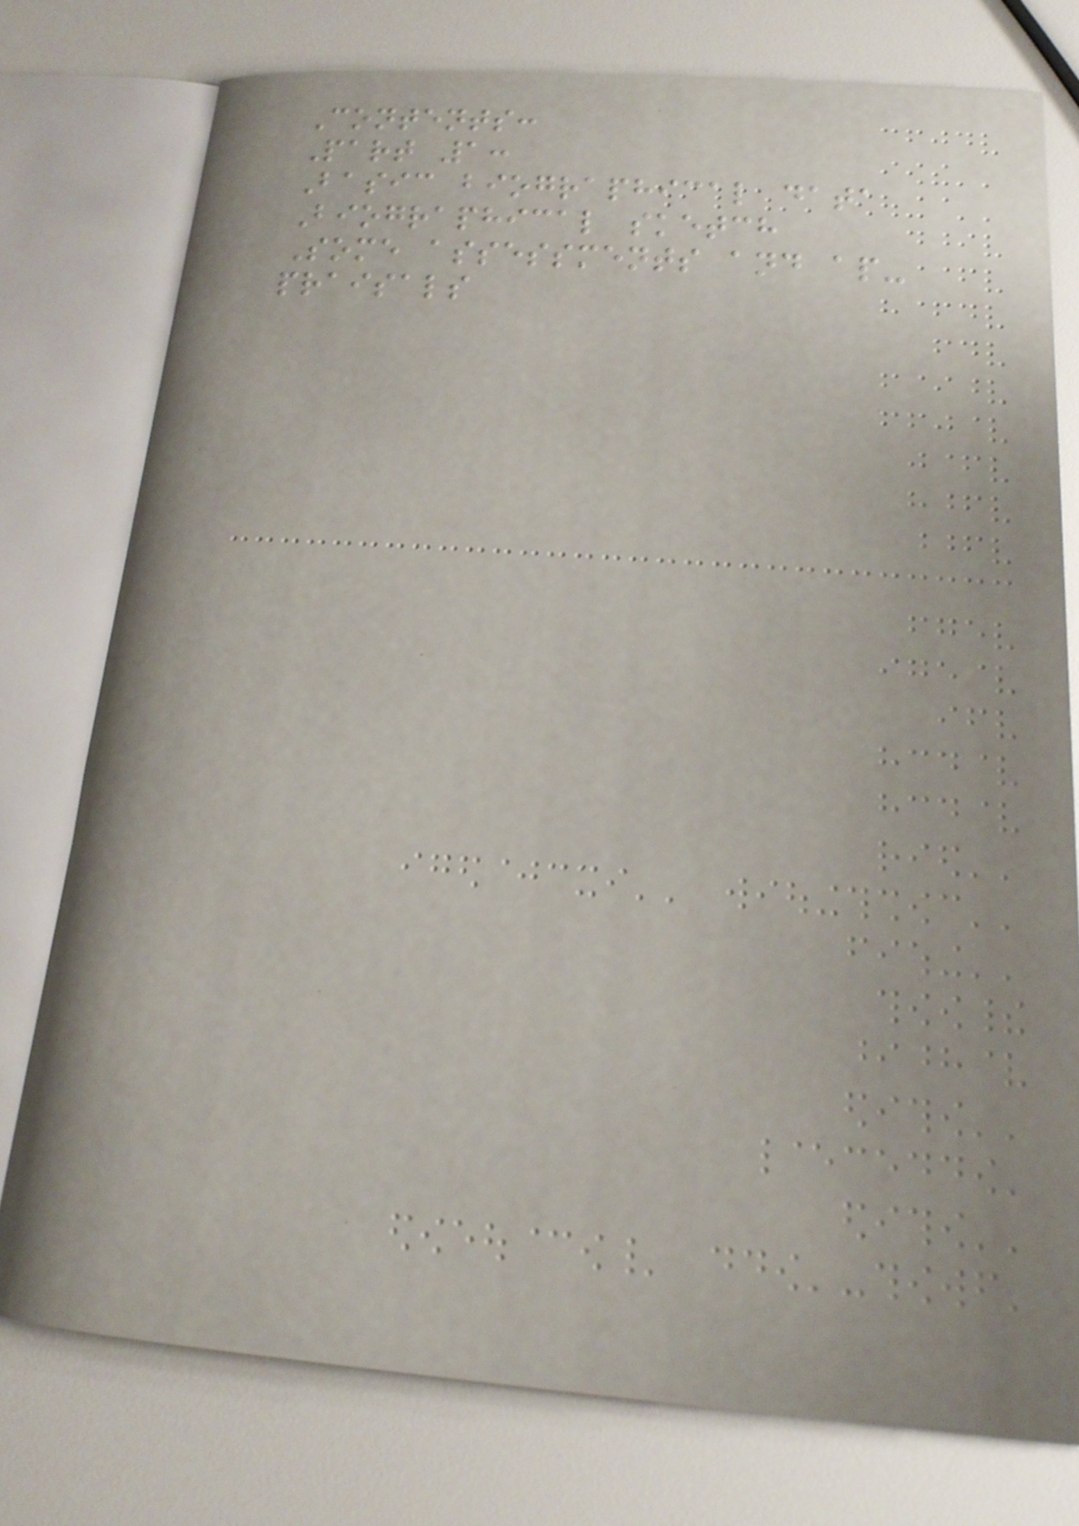Contents:
Part 1:
Basic biographical data
Biographical sketch
Some assessments and ap-
praisals
